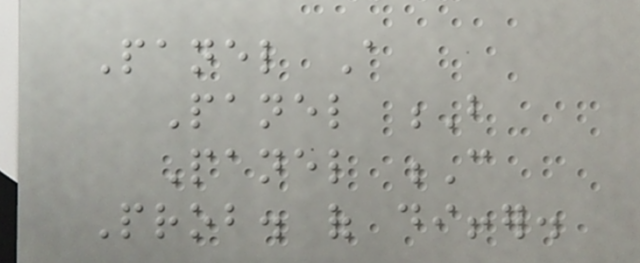Panel A
Panel B
Panel C
Prob. of differ.
